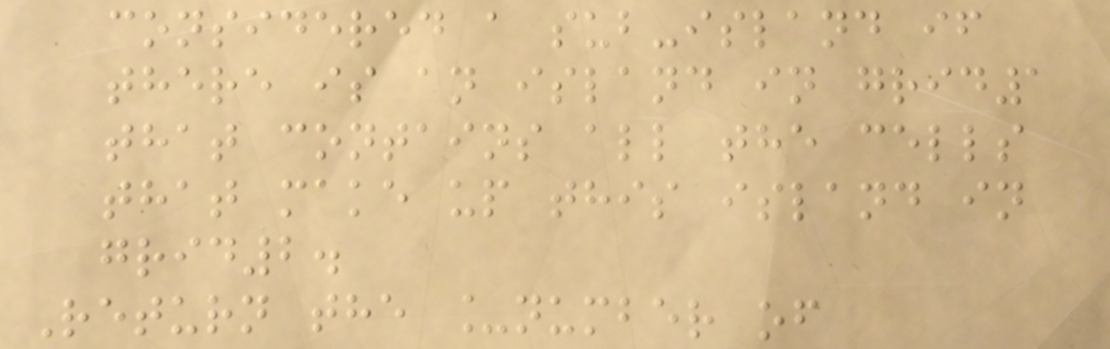considered a sub-island if
there is an island in grid1
that contains all the cells
that make up this island in
grid2.
Return the _number of
